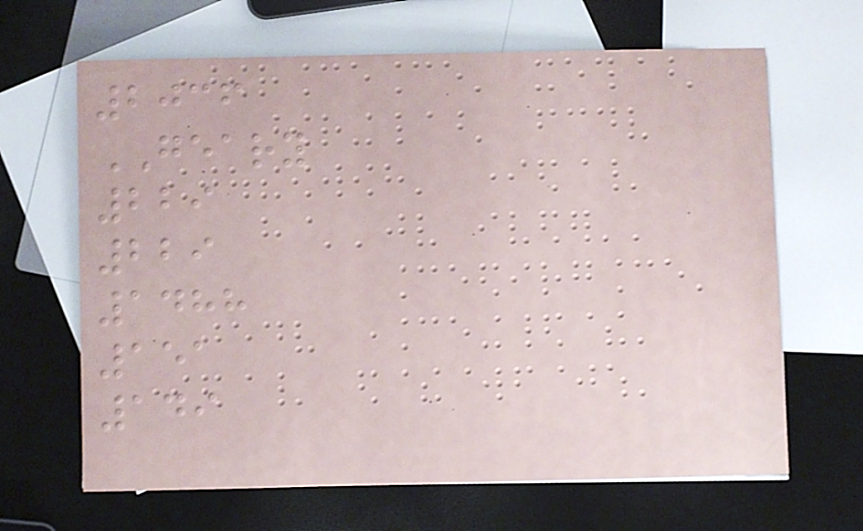2036
GEARY
229
229
1488
151
149
